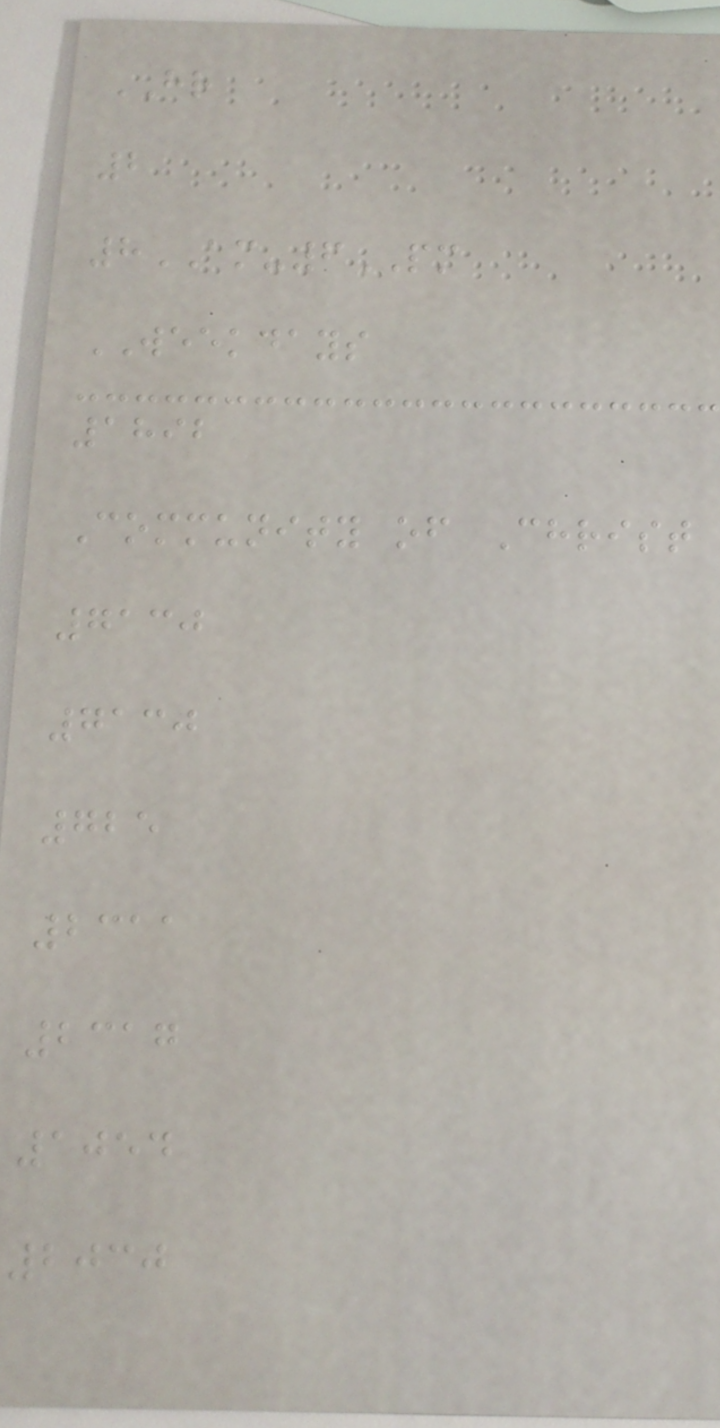HR
2
8AM-6PM
WEEKDAYS
1892
Community of Christ
7130
7130
725
2311
2317
1054
2030
